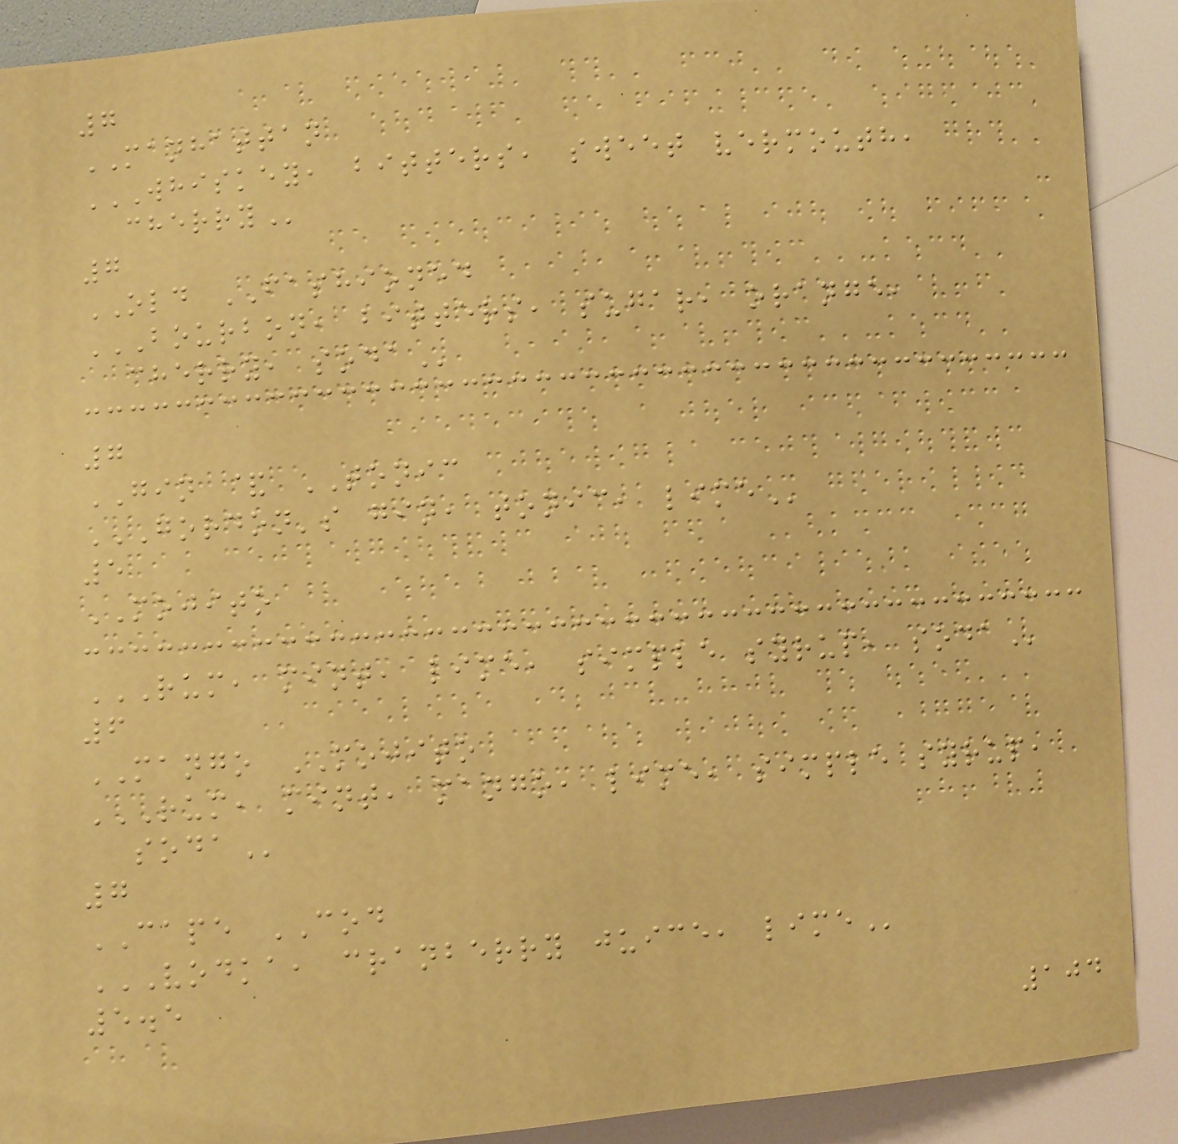7
MANHATTAN
WHISKEY, BITTERS, SWEET VERMOUTH,
CHERRY
7
OLD FASHIONED
BOURBON, BITTERS, SUGAR, ORANGE,
CHERRY, SODA
7
GIN & TONIC
GORDON'S GIN, TONIC, LIME
5
MOJITO
RUM, MINT, LIME, SIMPLE SYRUP, SODA
6
MANGO MOJITO
RUM, MINT, MANGO, LIME, SIMPLE SYRUP,
SODA
7
CAPE COD
VODKA, CRANBERRY JUICE, LIME
5.5
104
